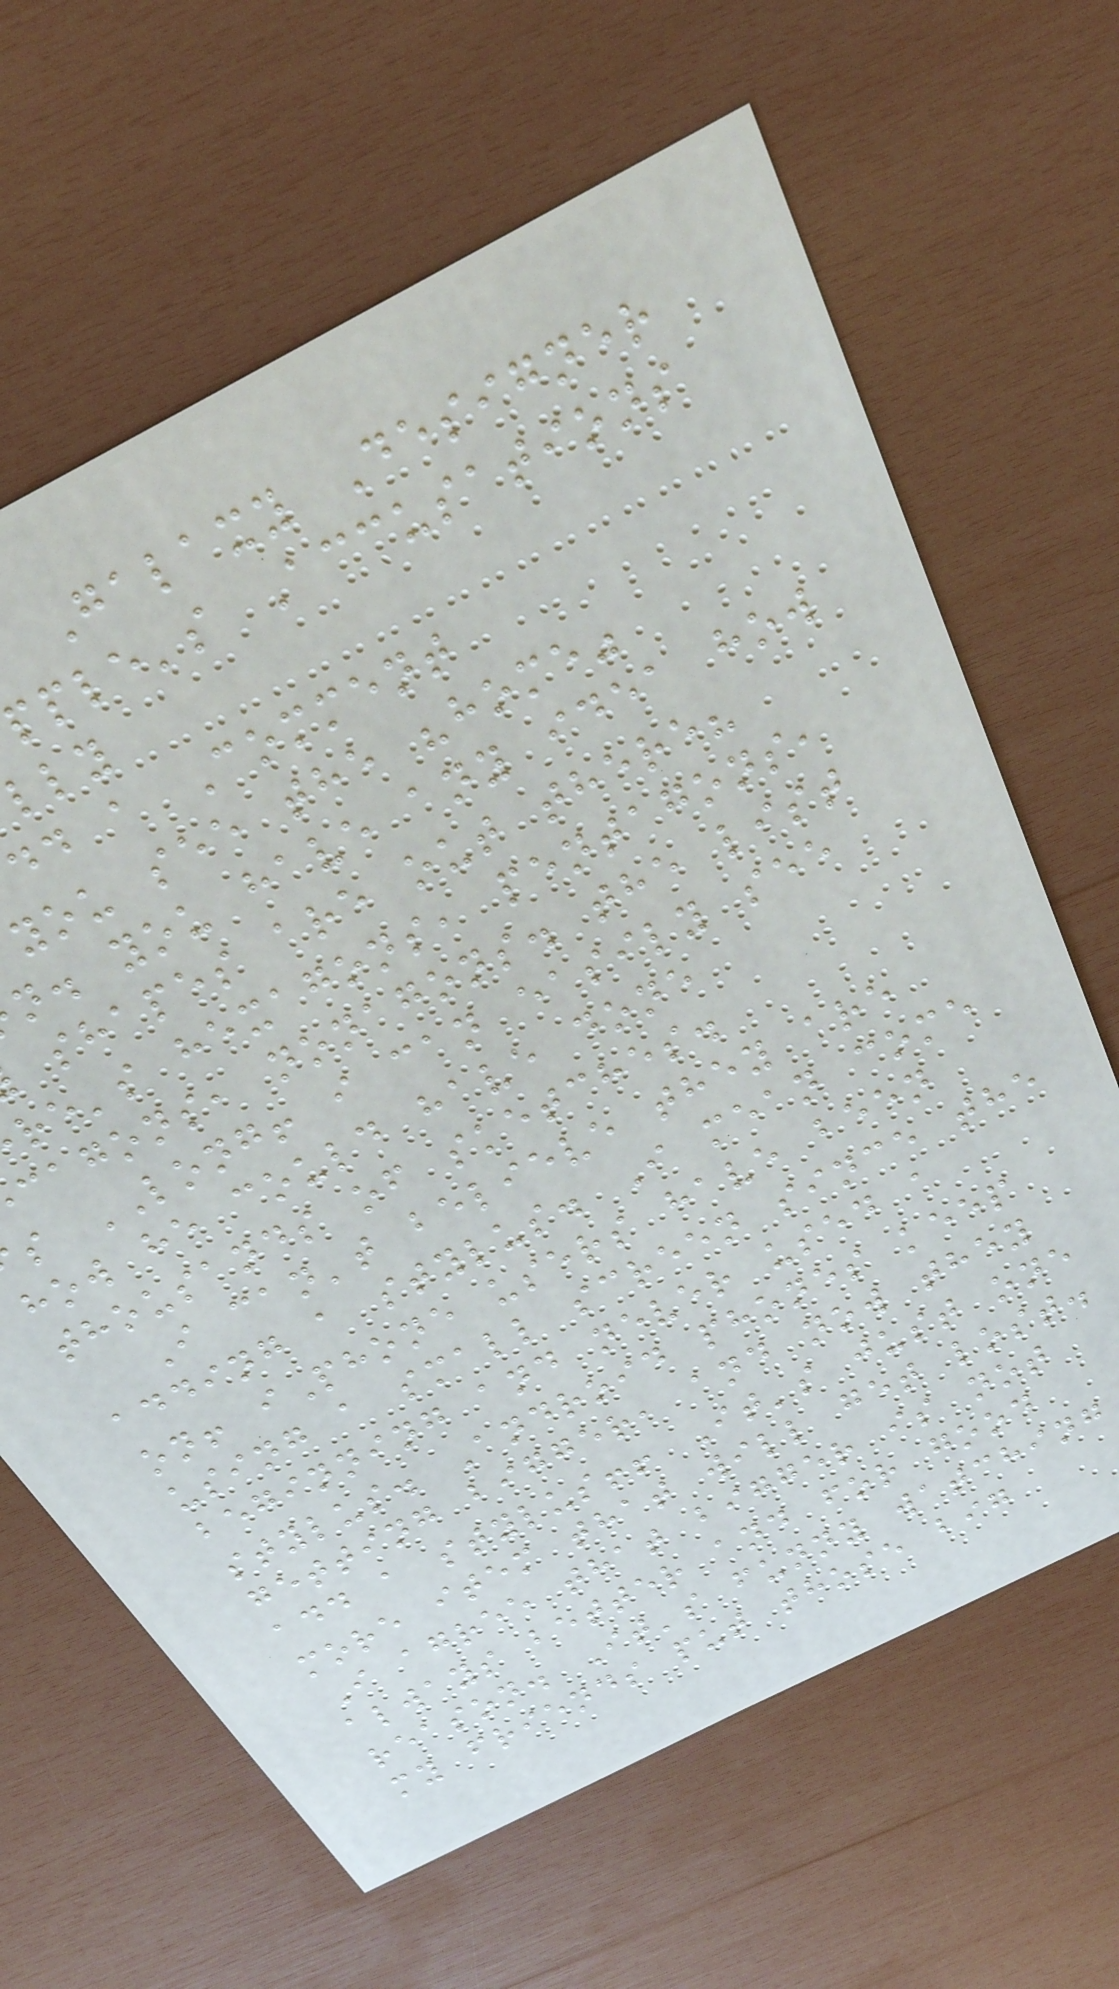Galaxy Designer
pple's Accusations
dd a Comment
you see the "home"
n. you have any idea how
shapes are out there?
re's hexagons, pentagons,
cagons, nonagons. the list
s LONG! i can easily see
how he could have done
thousands of sketches.
I can't believe they are
adding a stylus. I mean come
on! iPhone users have been
using a small screen since the
beginning and never used a
stylus. Android phones keep
getting bigger, and now they
add a stylus!! It's just one
more item that will get lost.
I agree that bigger is not
always better and for good
reason. It's funny watching
my friends put those big
